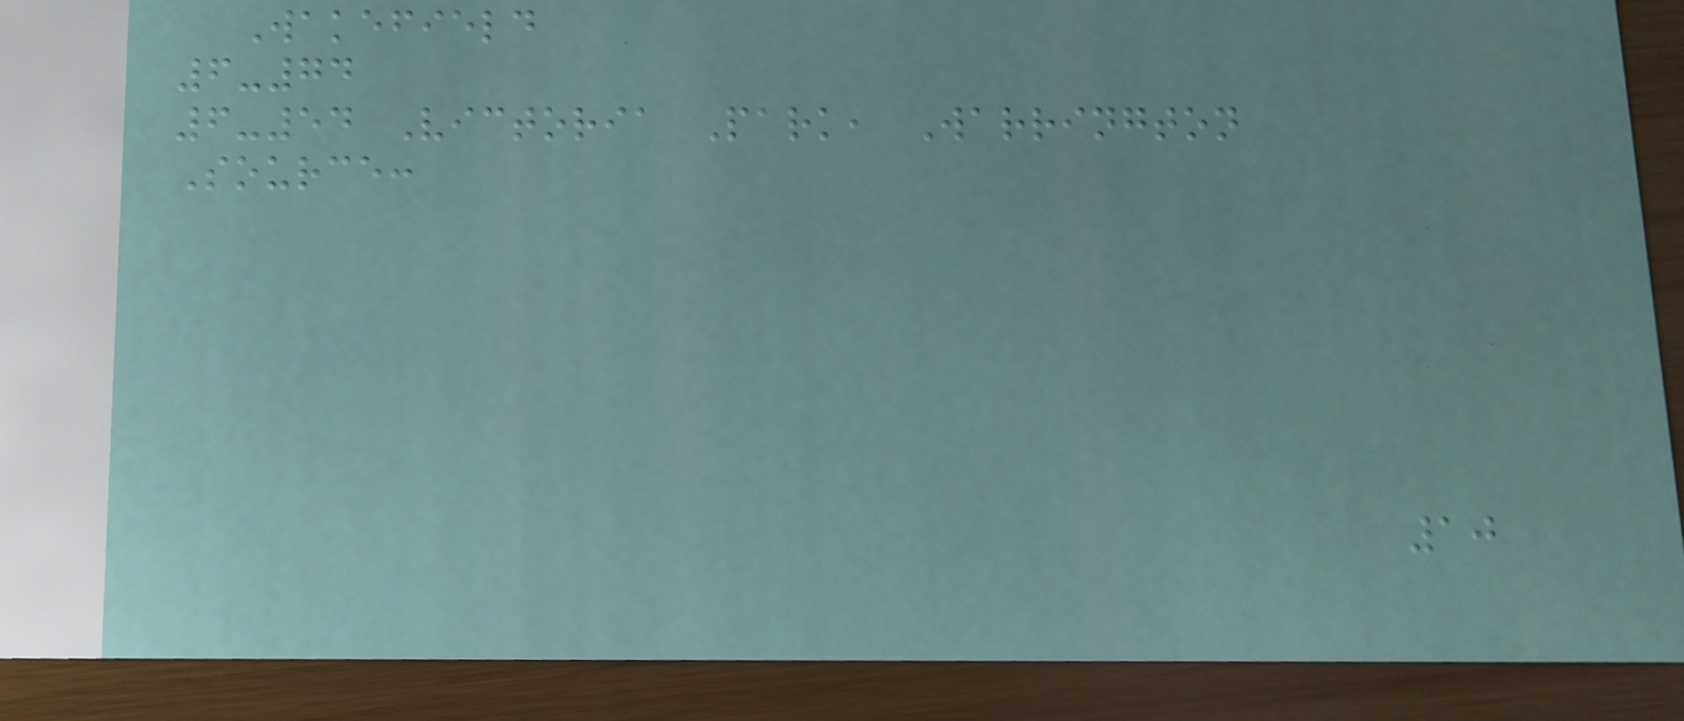Wakefield
6-74
6-54 Victoria Park, Warrington
Source:
10
